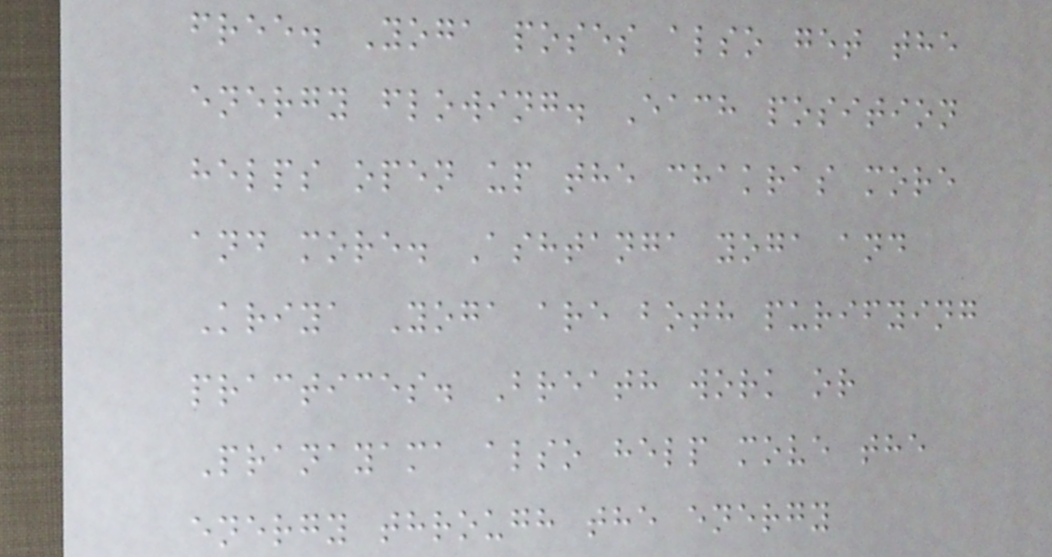free. Yoga poses also get the
energy flowing. Each position
helps open up the chakras more
and more. Ashtanga yoga and
Kriya Yoga are both purifying
practices. Breath work or
Pranayama also help move the
energy through the energy
